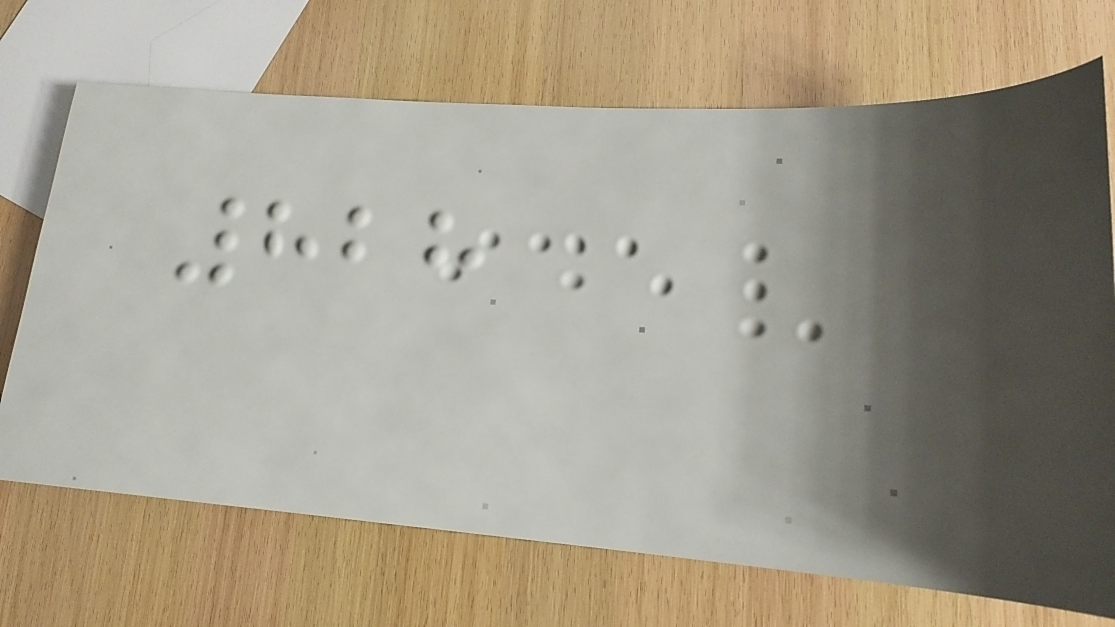828
